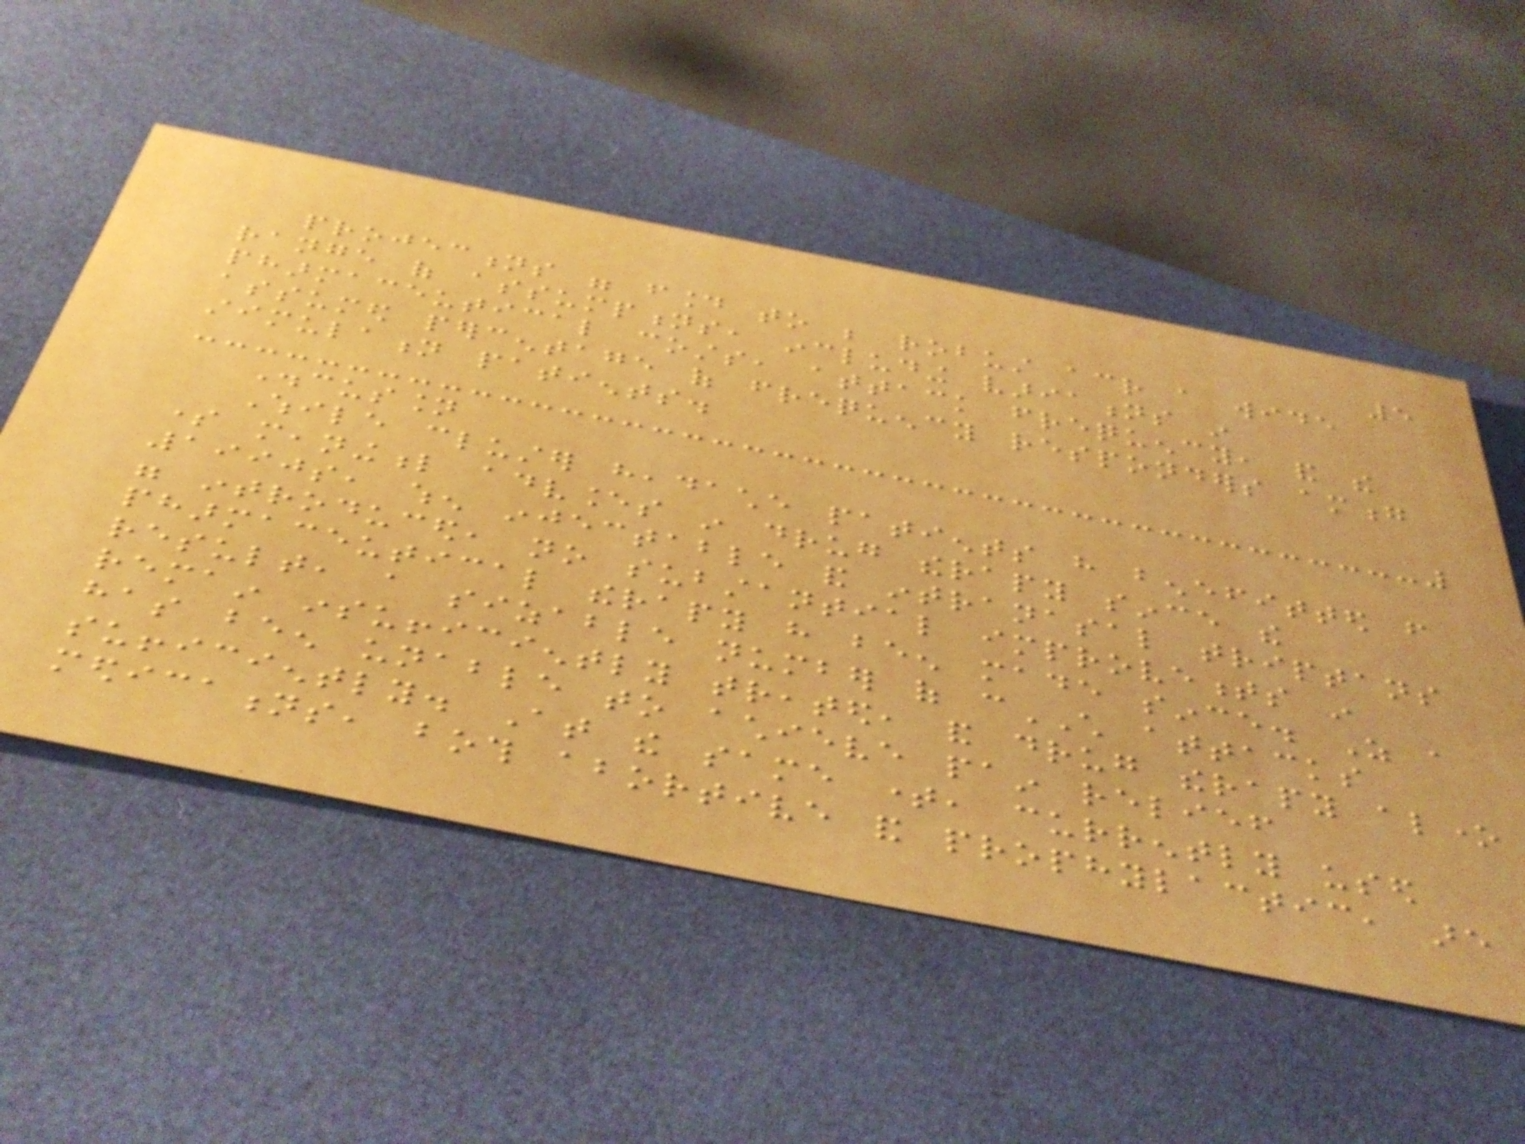5
projections were found to be robust across a wide
range of assumptions, including variations in
pharmaceutical costs, attack frequency, and the
assumed percentage of frequency responders among
stimulation patients.
Discussion
While cluster headache patients have benefitted from
some meaningful advances in drug therapy since the
1990s, when injectable and intranasal triptans
were introduced, no substantial improvements in
pharmaceutical therapy have been made since. As a
result, a sizable number of cCH attacks
remain insufficiently treated, and drug therapy alone
has been unable to achieve pain relief
sufficiently. At the same time, currently used
medications, both abortive and prophylactic, are
